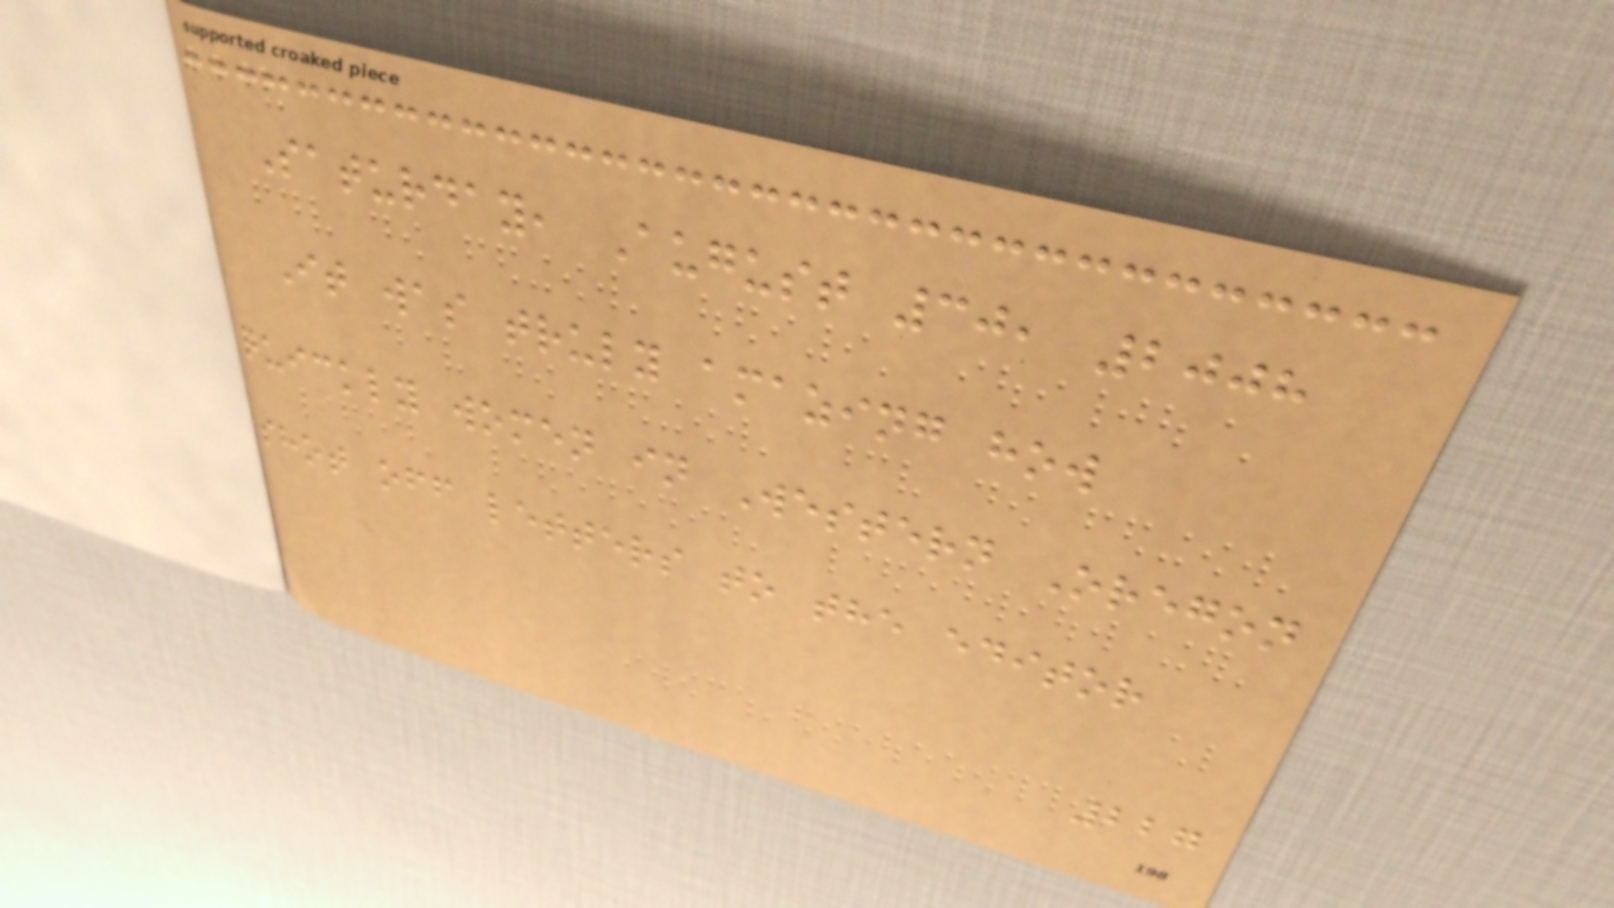Saturday, August 30, 2008
It was truly amazing how
quickly women in Western Oregon
shot off letters to the editor
227
